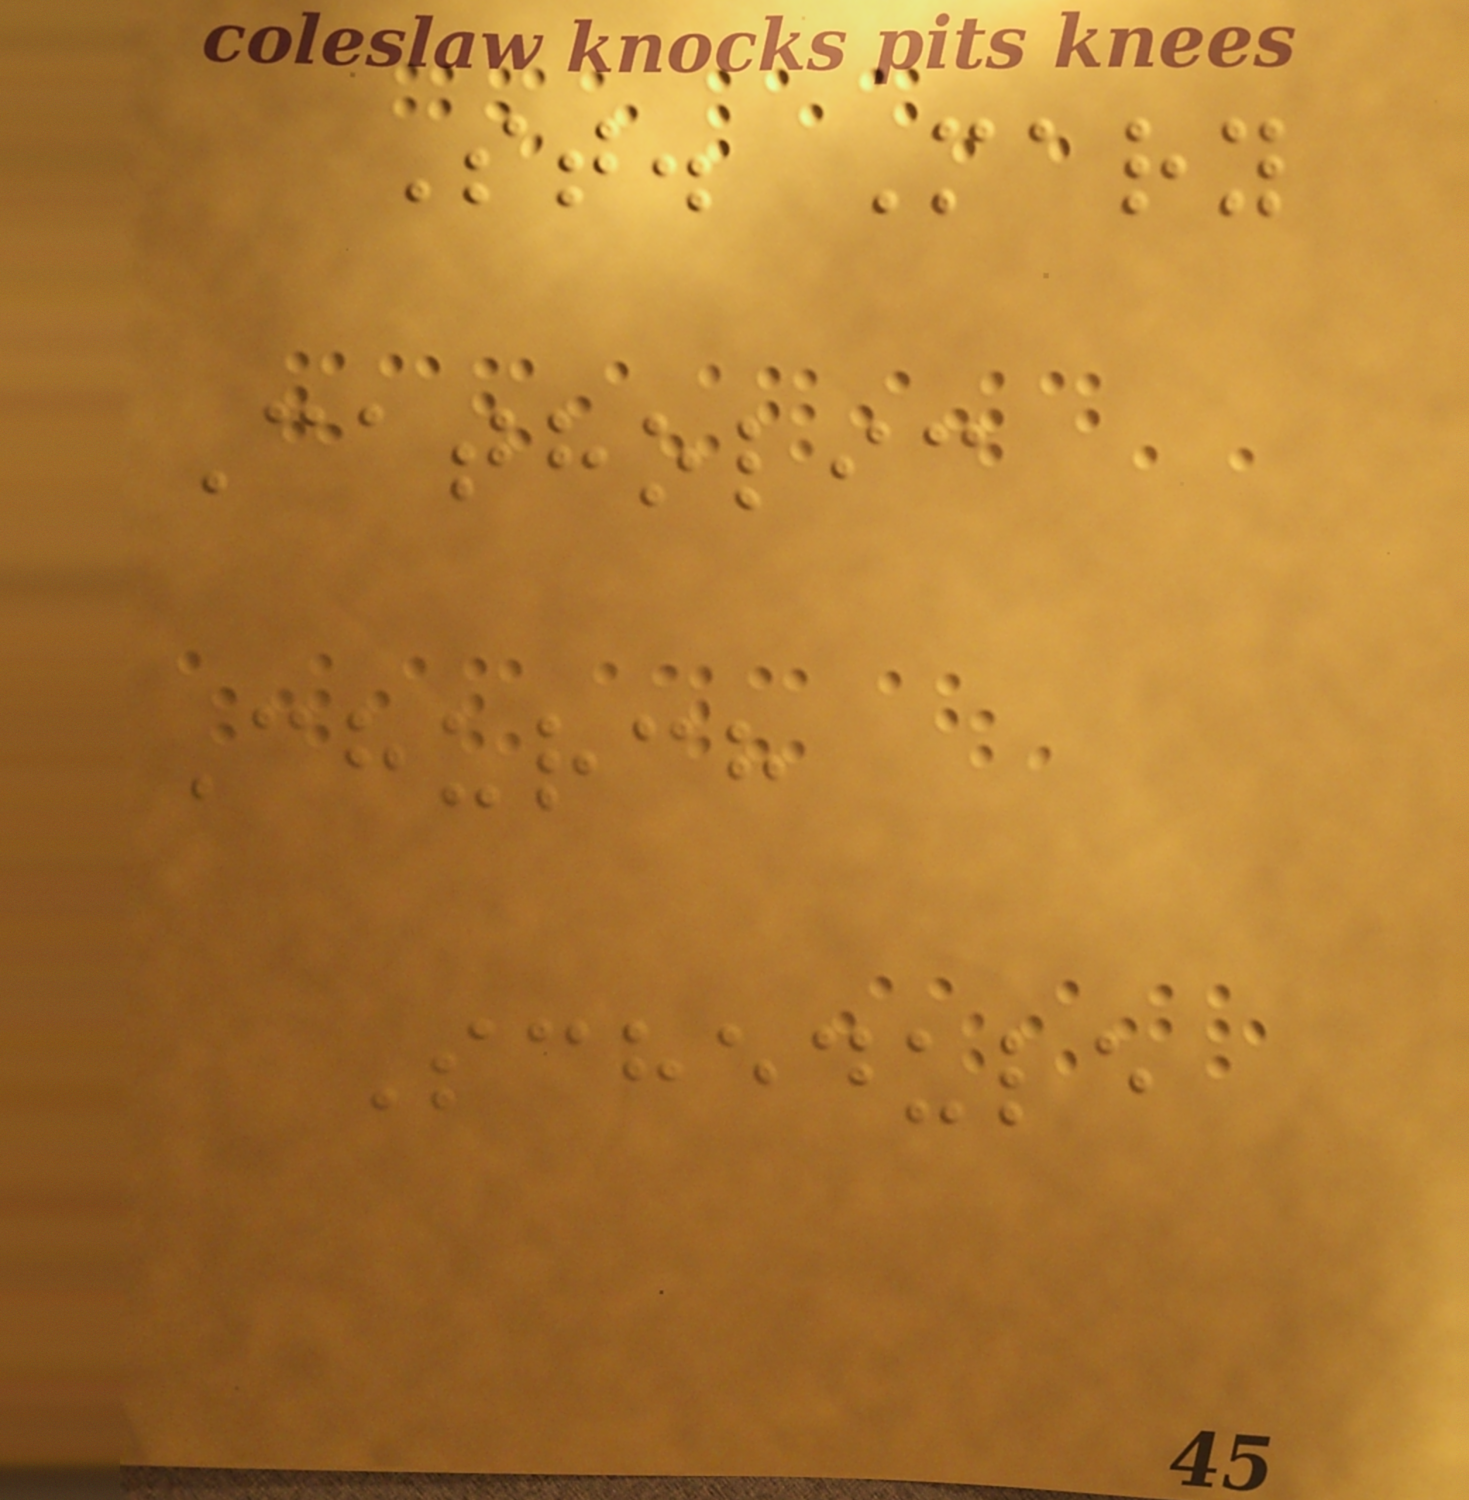St. Mary
Catholic
Church
Schedule
